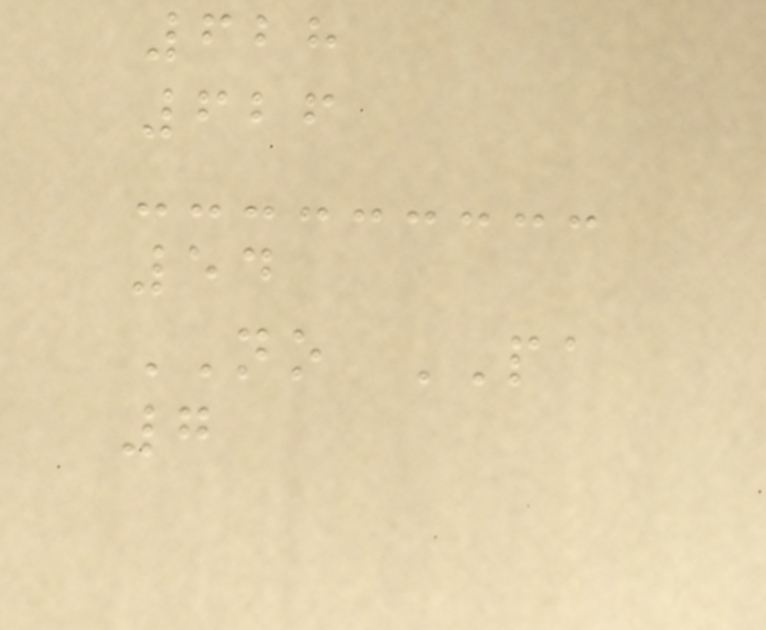628
626
54
NO PA
7
